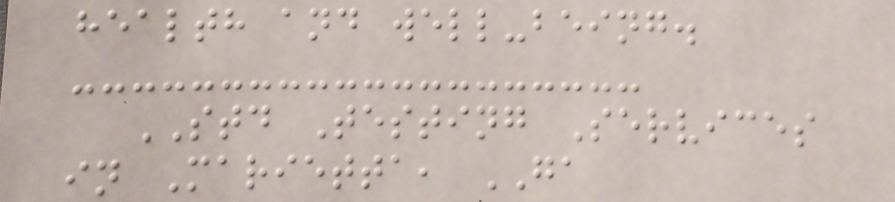health and well-being.
STD Testing Services
in Marietta, GA
